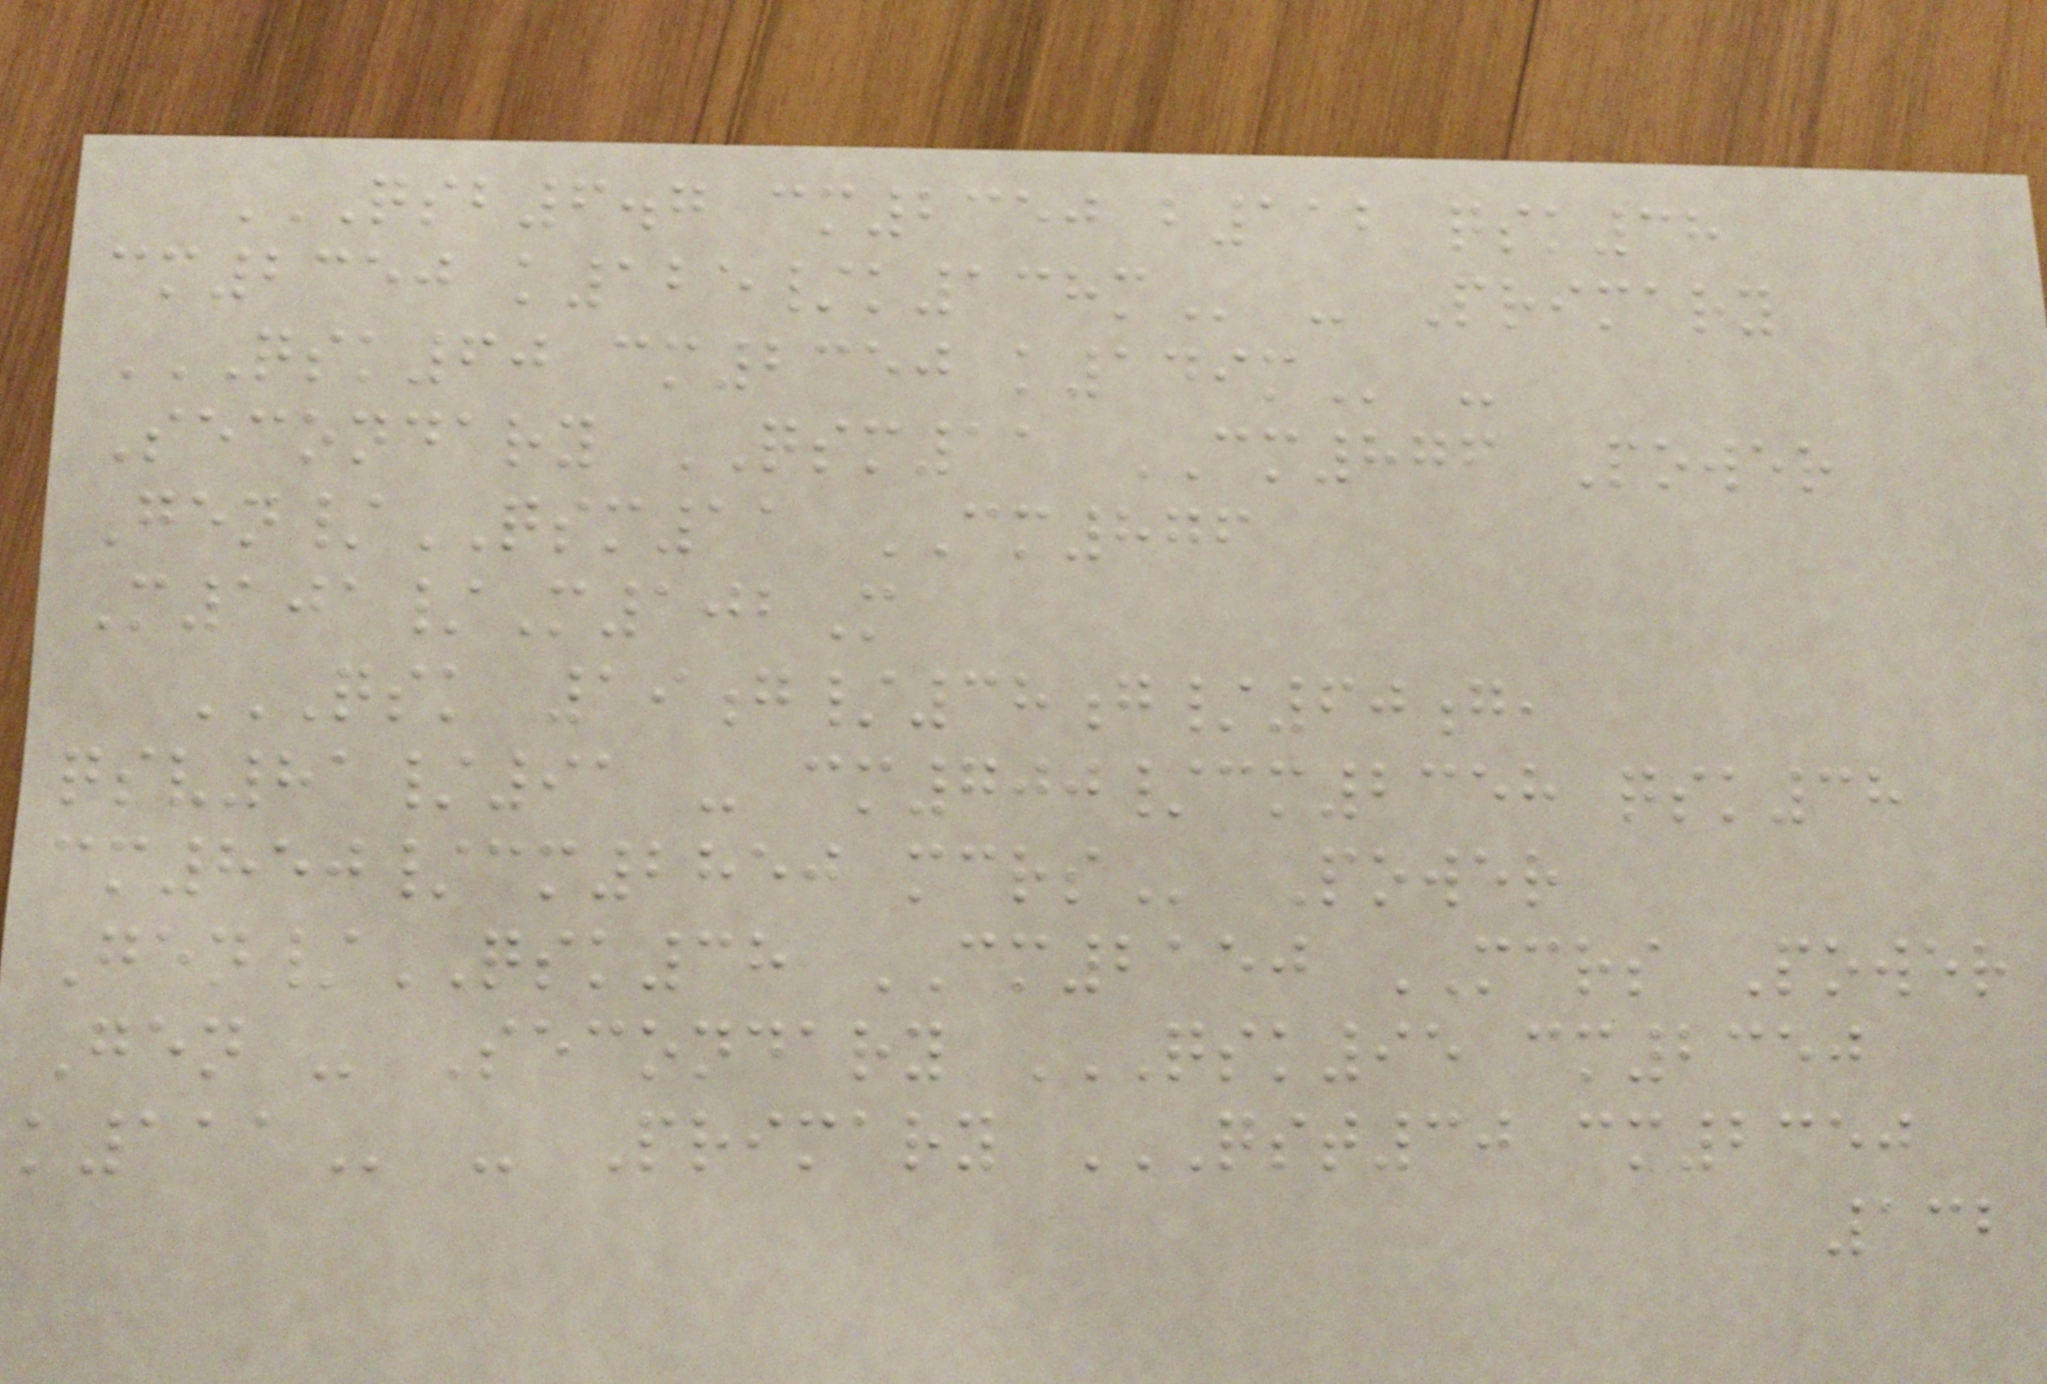QSB6.7 CM2350 B112 QSK38
CM2350 K125/K138M - Primary
QSK60 CM2350 K149M -
Secondary QSM11 CM876 Power
Gen/QSM11 CM876
M101/M102M
QSK 19G/38G/60G,
QSV81/91 - CM700/CM2358 QSK38
CM850/CM2850 MCRS Power
Gen/QSK38 CM2150 MCRS Power
Gen - Secondary QSK95 CM2350
K111 - Primary QST30 CM2350
132
